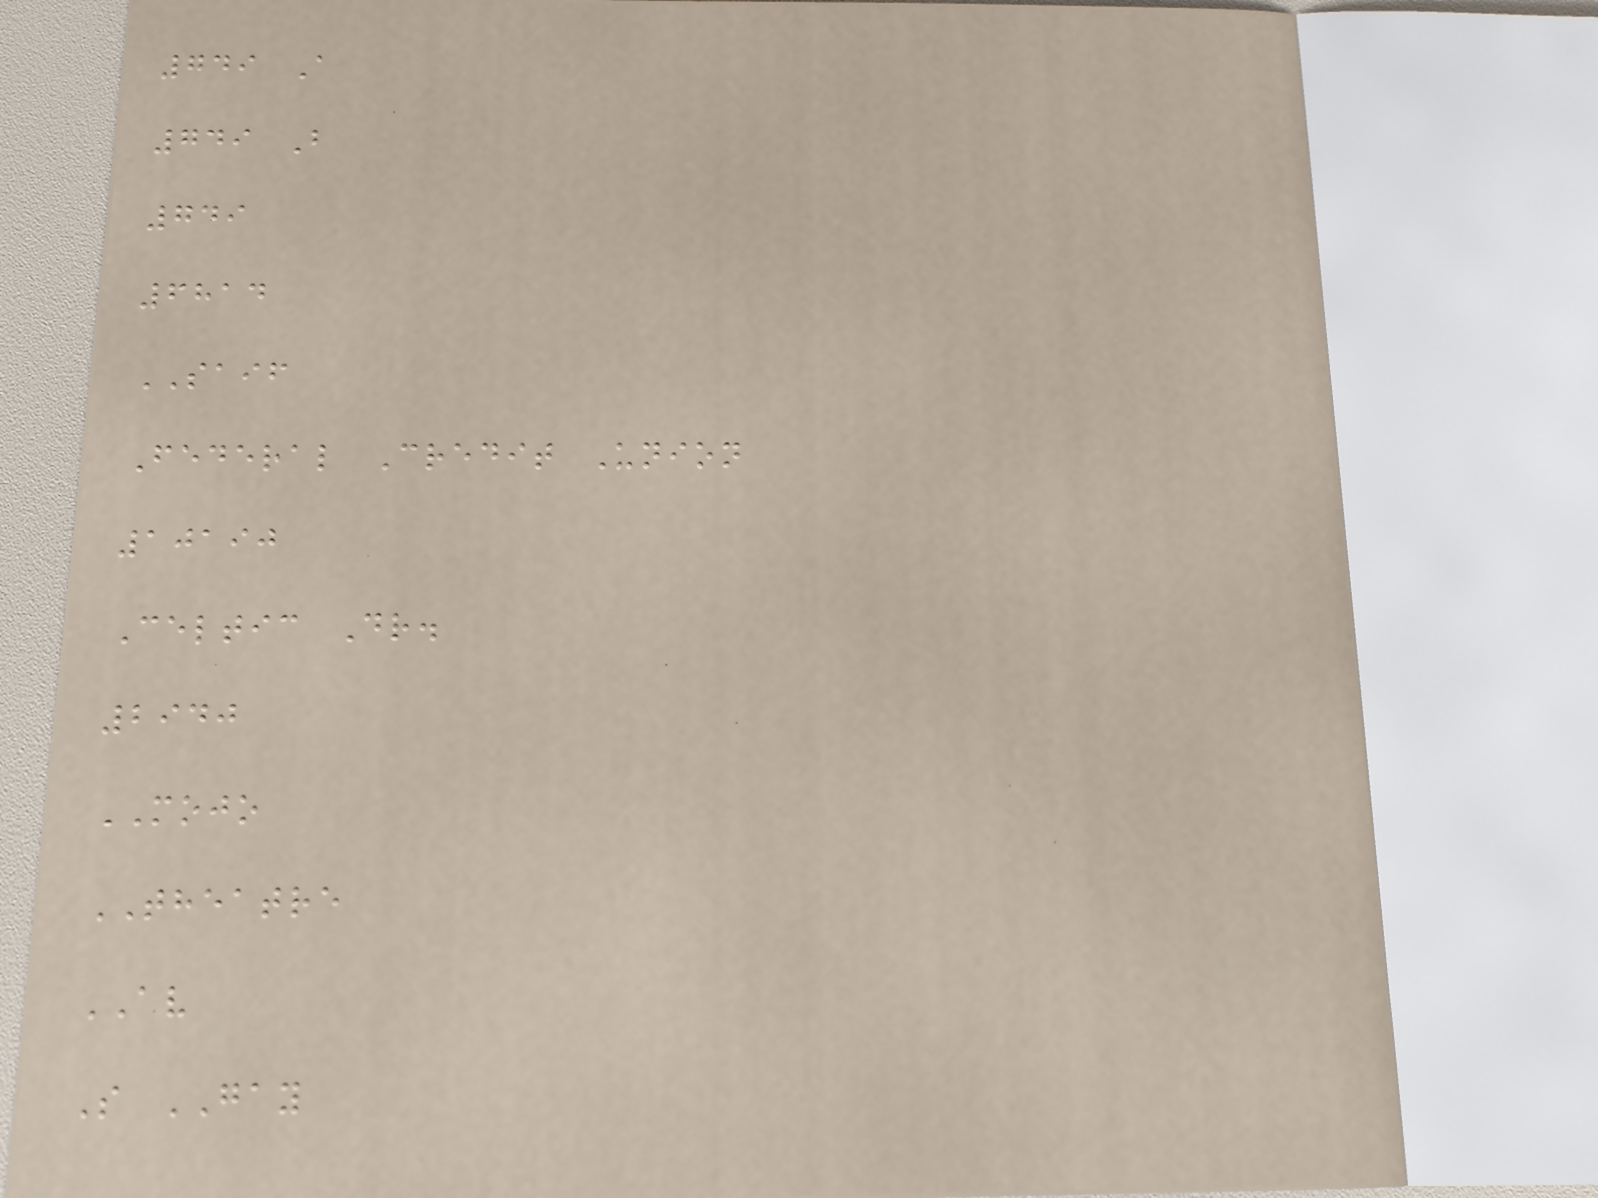749 A
749 B
749
6814
SAIF
Federal Credit Union
10190
Celtic Dr.
2940
MOJO
THEATRE
AV
S GAY
